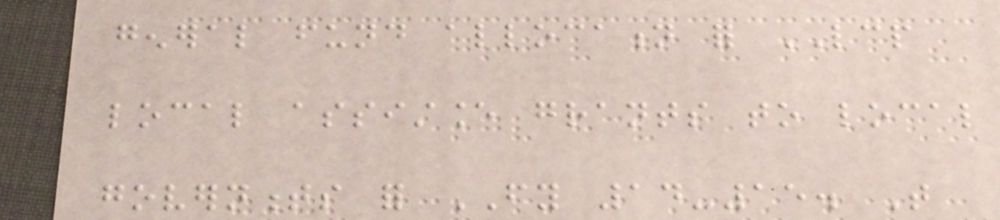general fund allocation for LCP
local assistance grants to local
governments for FY 14-15. That
